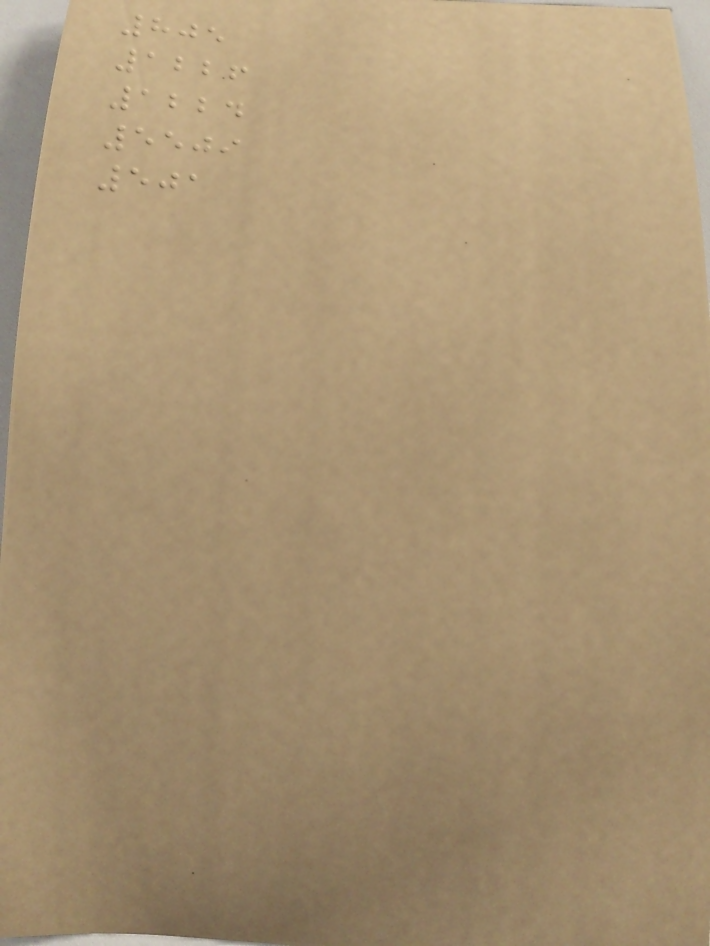805
1226
1224
5509
501
